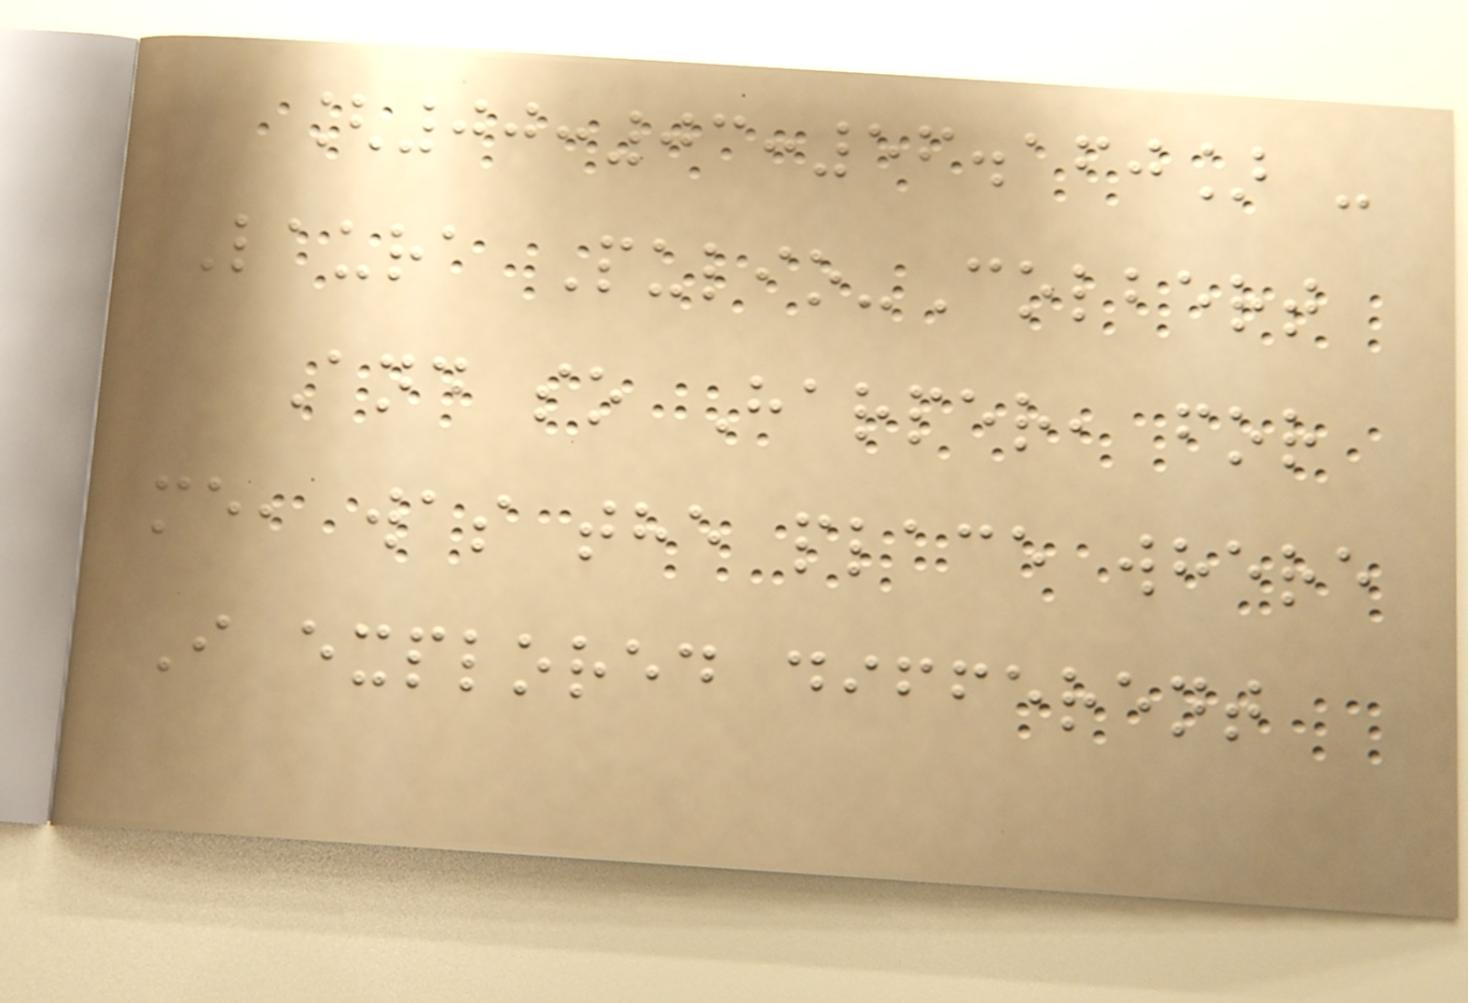[00:03:56.160] -
Laura Pulio-Colbert
And so Harper, for
me, was the place where
I explored different
